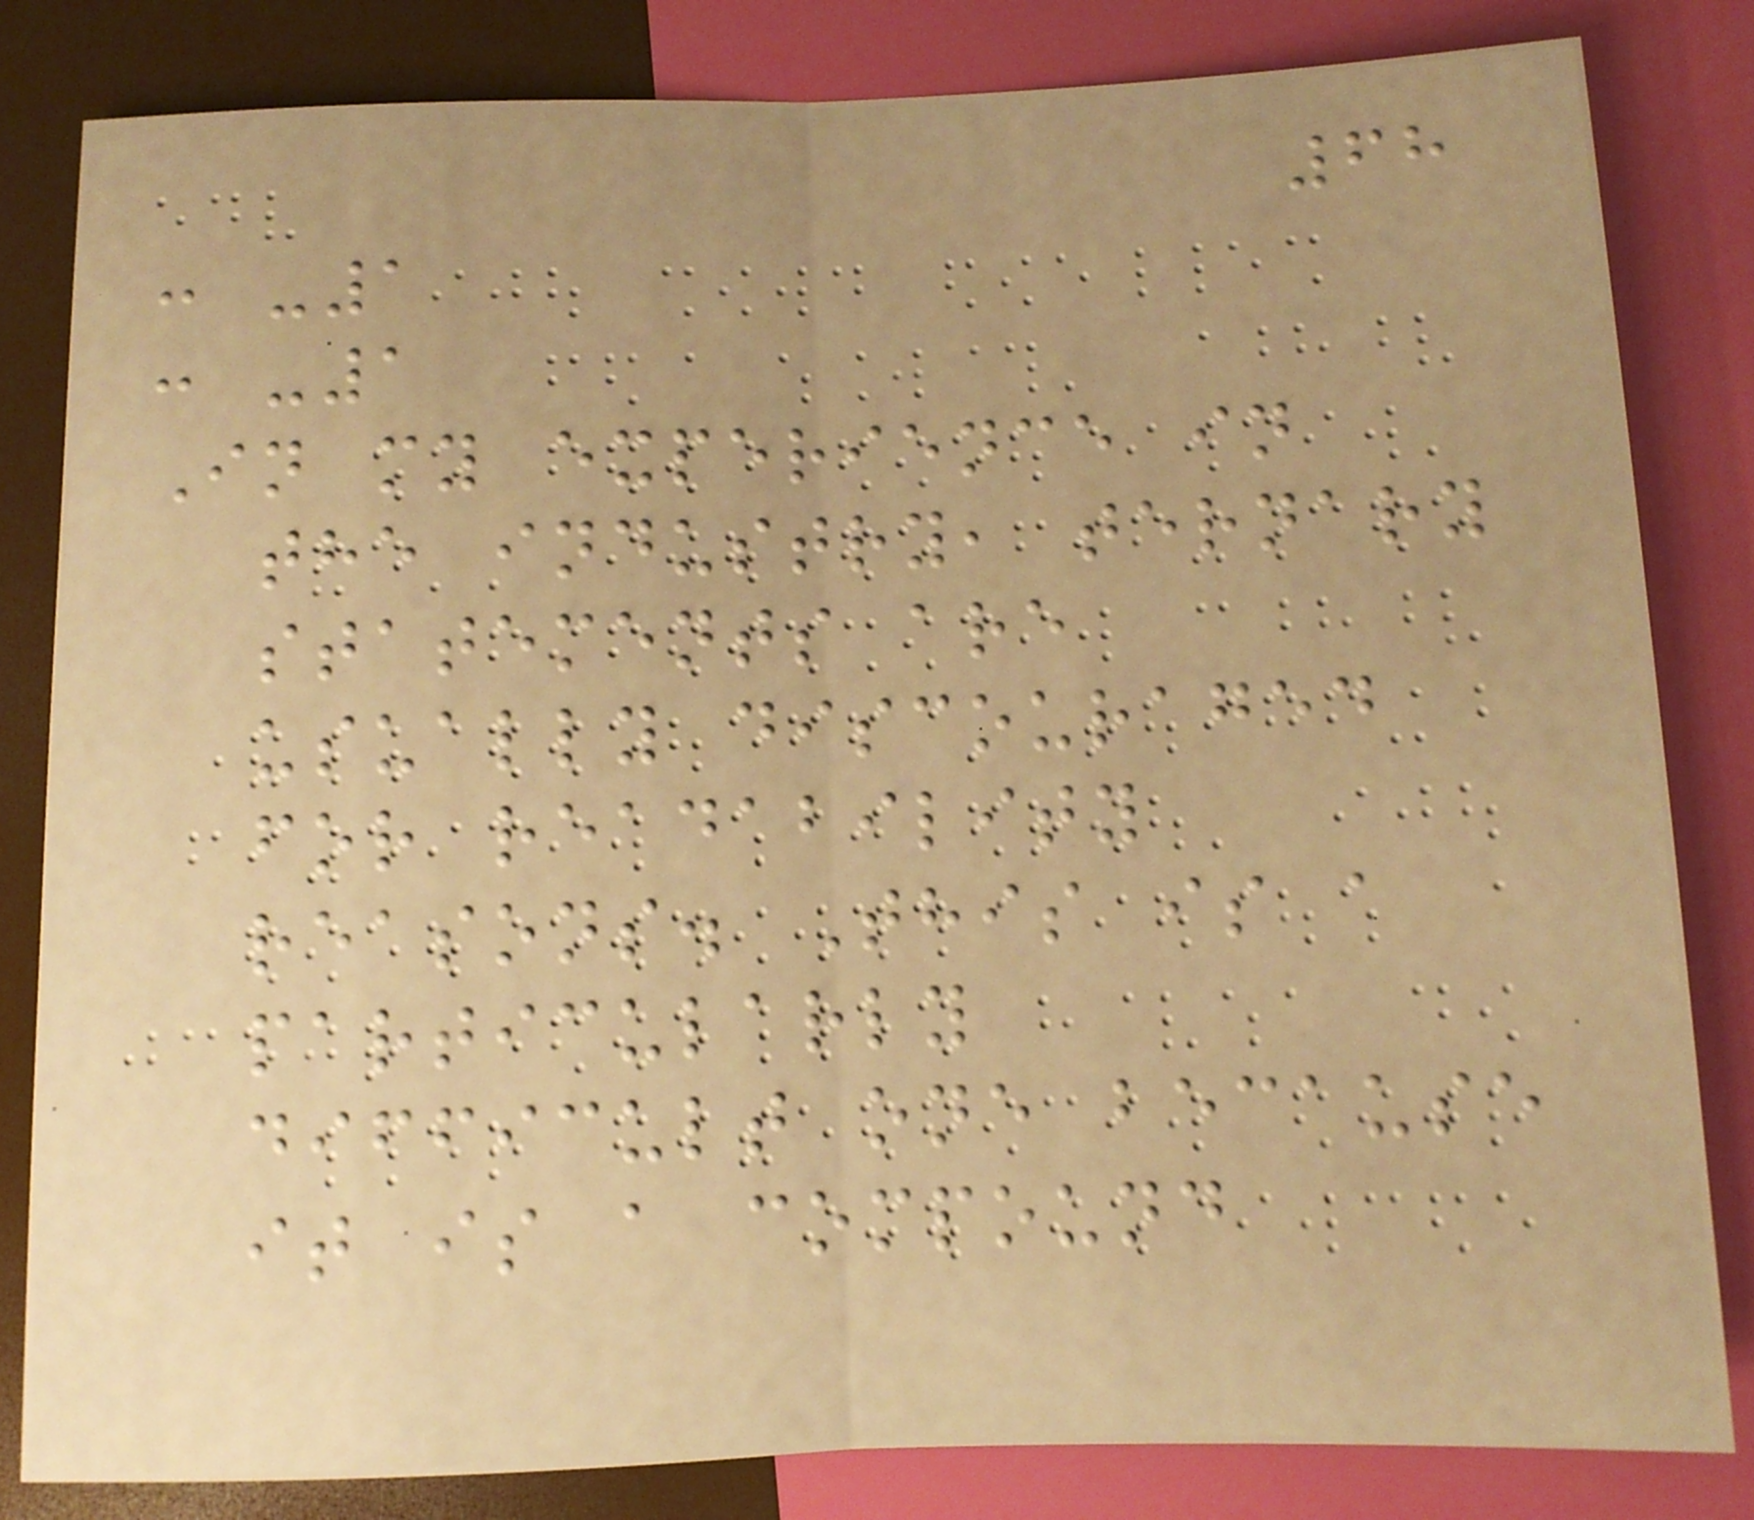68
: -1
: -1
In my experience in
the industry, ternary
statements are
usually discouraged
for readability
reasons. This is a
particularly
difficult one because
it is a compound
